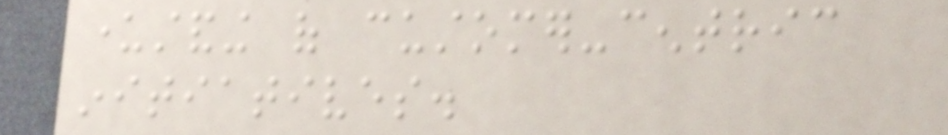understanding of customer-centric
initiatives.
